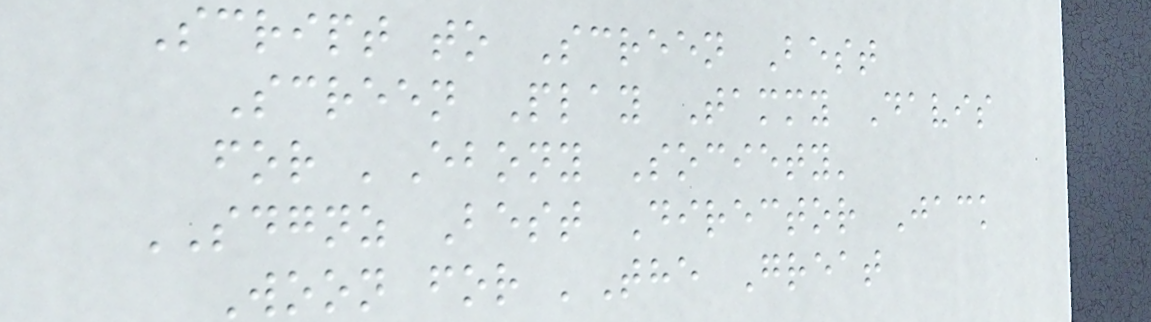Script to Screen Best
Screen Play Tammy Davis
for 'Ebony Society'
SDGNZ Best Director Jack
Woon for 'The Great
